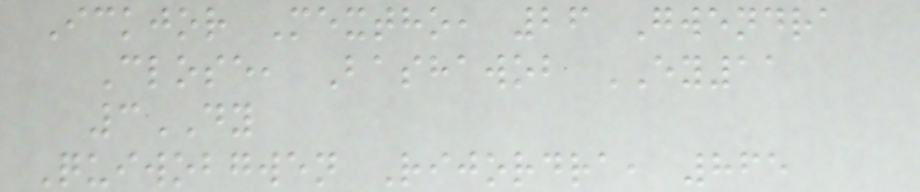Ickjor Mextho, 26 Gwendra
Close, Bashawob EY11
3DY
Quiwobgwen Rijordra, 865
